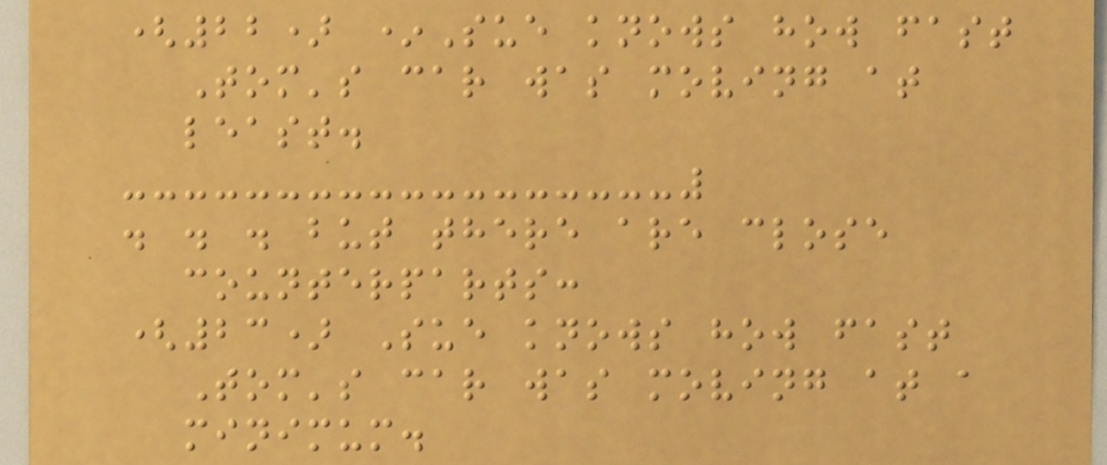(22) *Sue knows how fast
Tom's car was moving at
least.
. . . but there are close
counterparts:
(23) Sue knows how fast
Tom's car was moving at a
minimum.
